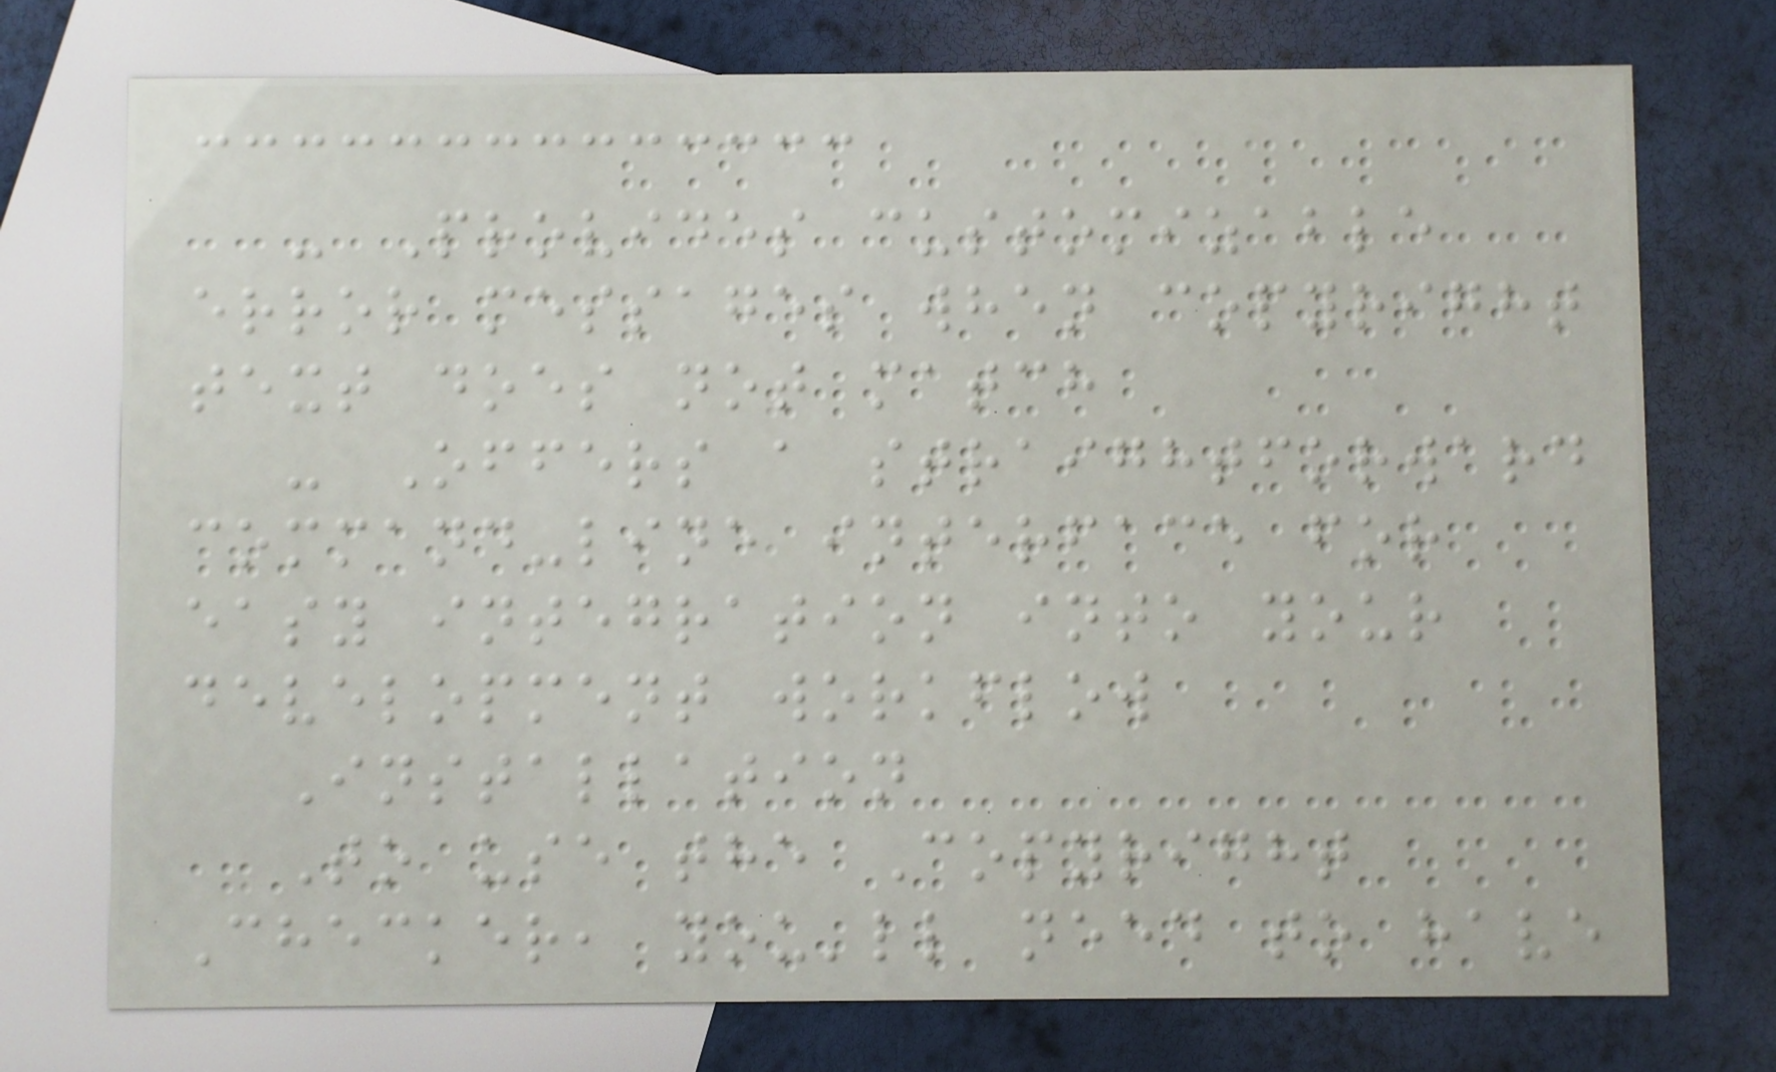- Provides customizable
error messages when copyright
text does not match
- Offers a straightforward
command-line interface for
easy integration into your
development workflow
Installation
To use the Copyright
Checker, you'll need to have
